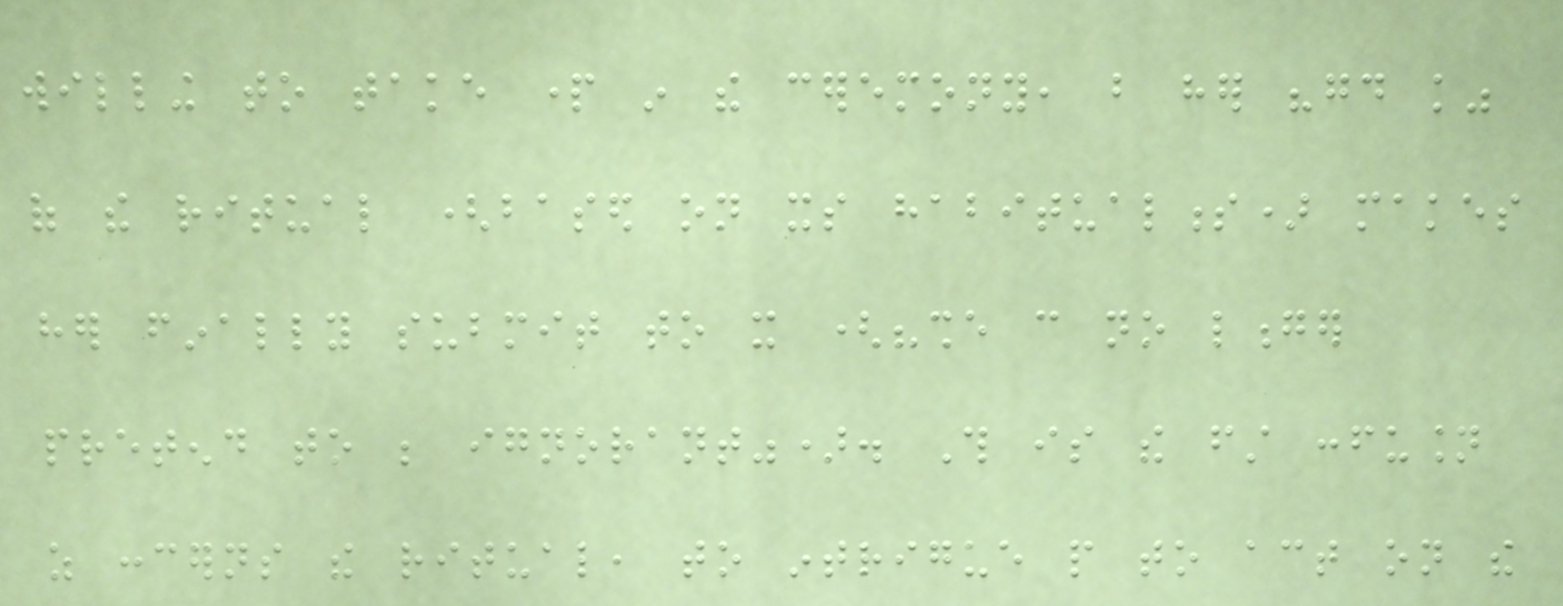willing to take part in the ceremony, but her "good knowledge"
of the ritual (based on its habitualness) makes
her finally submit to it ("she can no longer
pretend to be ignorant"). This is the first confusion
as concerns the ritual, to intrigue people to act on the
